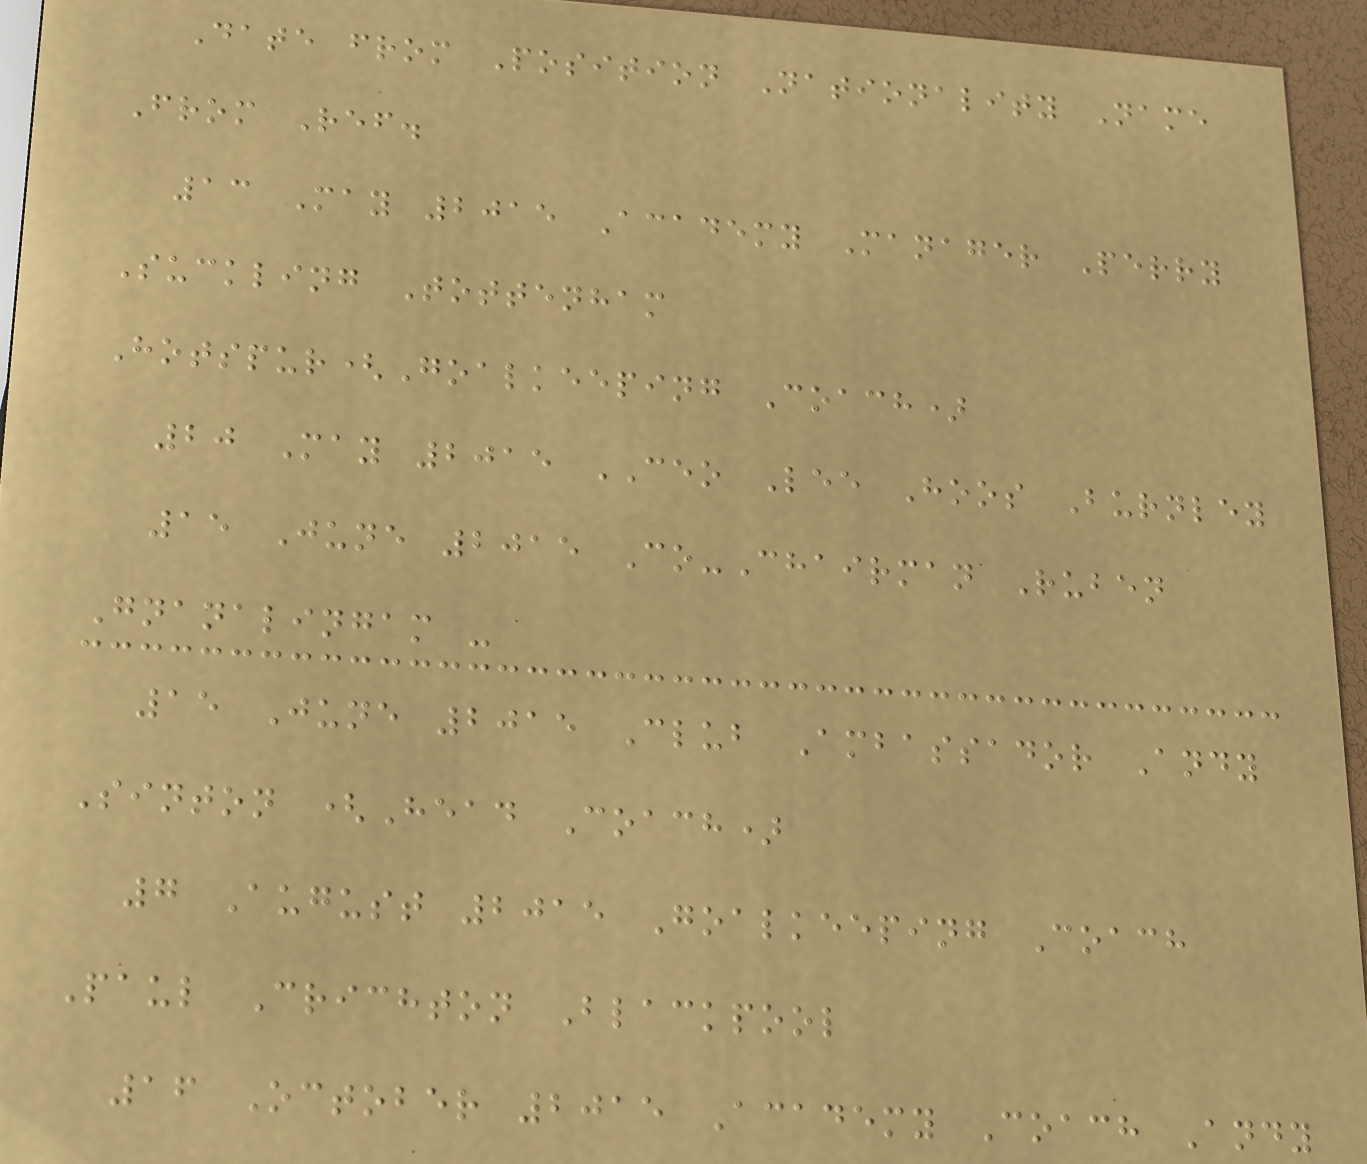Date from Position Nationality Name
From Ref.
13 May 2015 Academy Manager Perry
Suckling Tottenham
Hotspur(Goalkeeping Coach)
20 May 2015 CEO Lee Hoos Burnley
15 June 2015 Co-Chairman Ruben
Gnanalingam -
15 June 2015 Club Ambassador Andy
Sinton (Head Coach)
7 August 2015 Goalkeeping Coach
Paul Crichton Blackpool
16 October 2015 Academy Coach Andy
